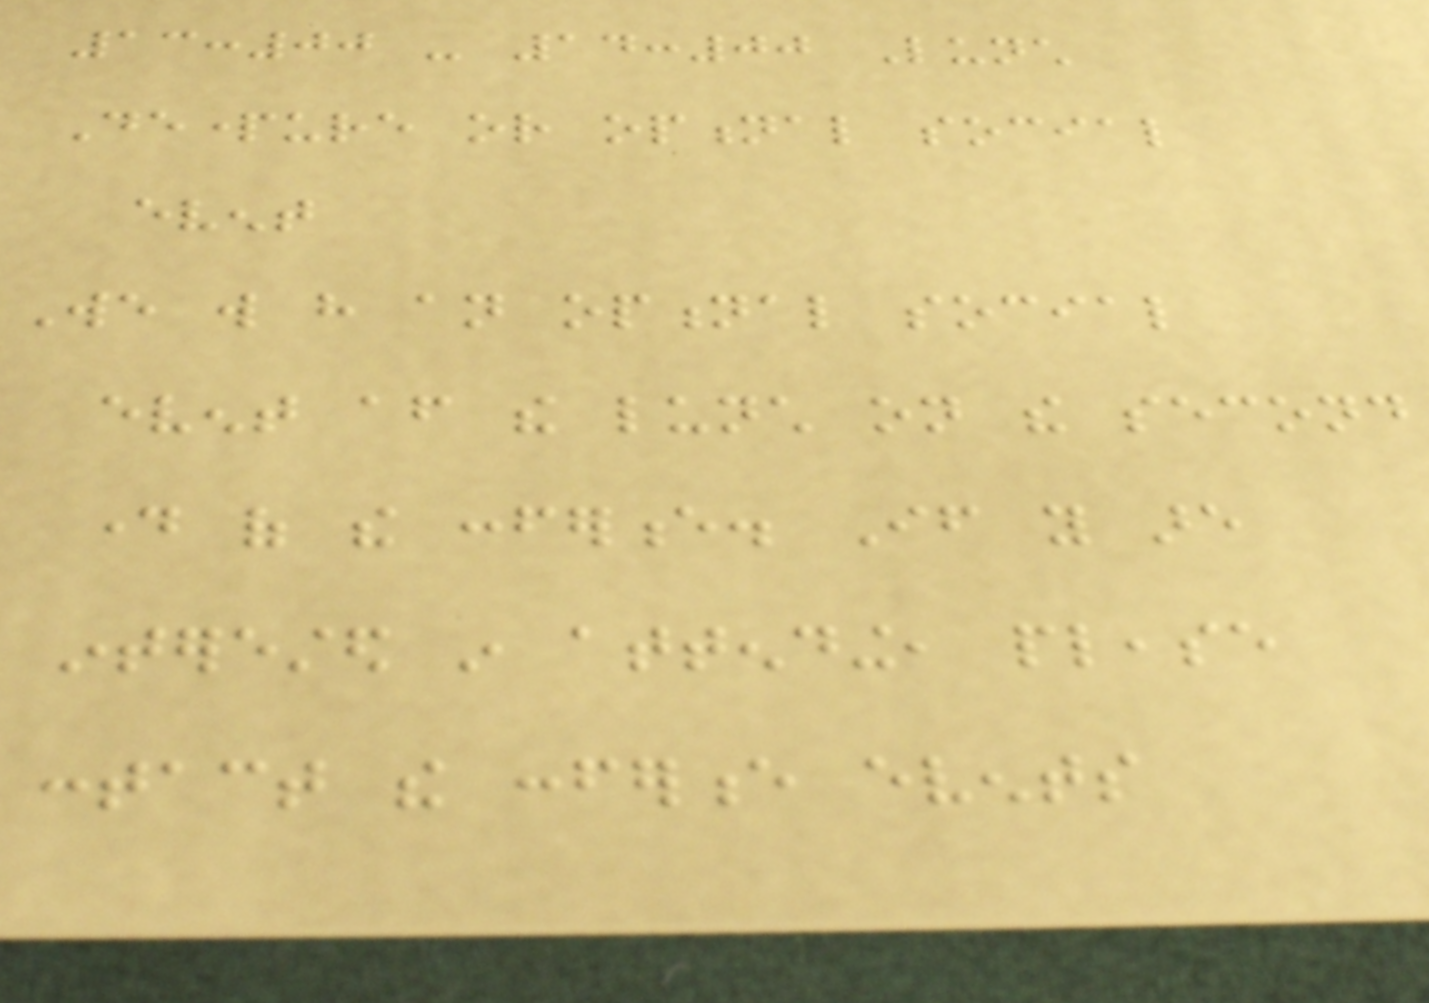13:00 - 14:00 Lunch
Departure or optional social
event
We will have an optional social
event after the lunch on the second
day of the conference. If you are
interested in attending, please
contact the conference events
